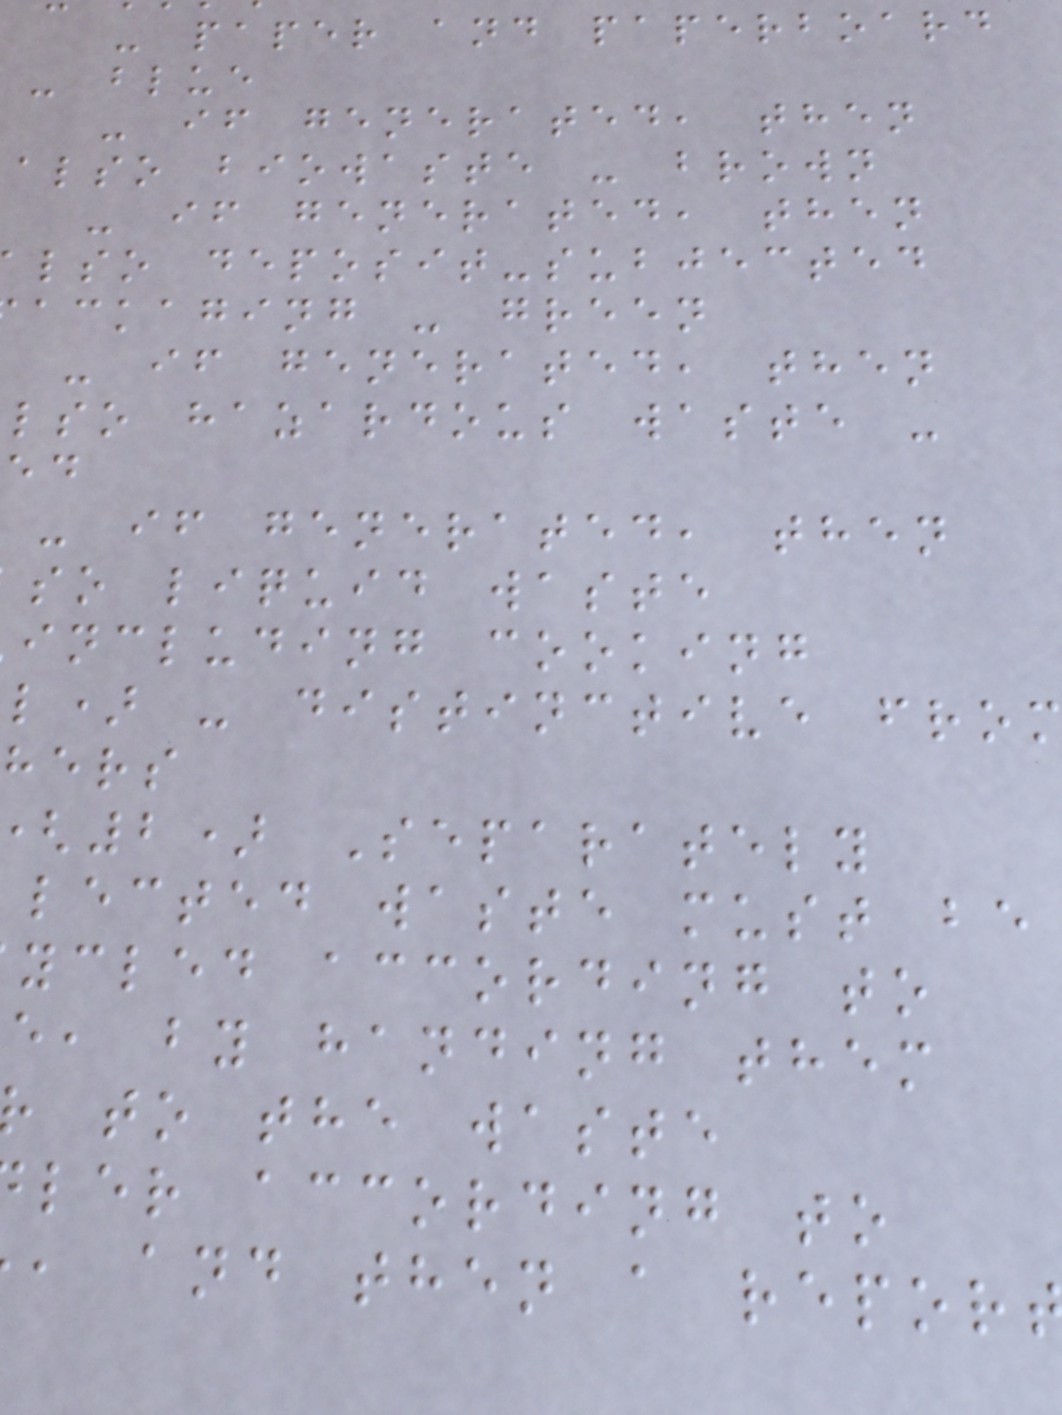- paper and paperboard
- blue
- if generated, then
also biowaste - brown
- if generated, then
lso deposit-subjected
ackaging - green
- if generated, then
lso hazardous waste -
- if generated, then
so liquid waste
including cooking
l) - distinctive fro
hers
2) Separately
lected waste must be
ycled according to
e, by handing them
to the waste
ler according to
, and then a repor
